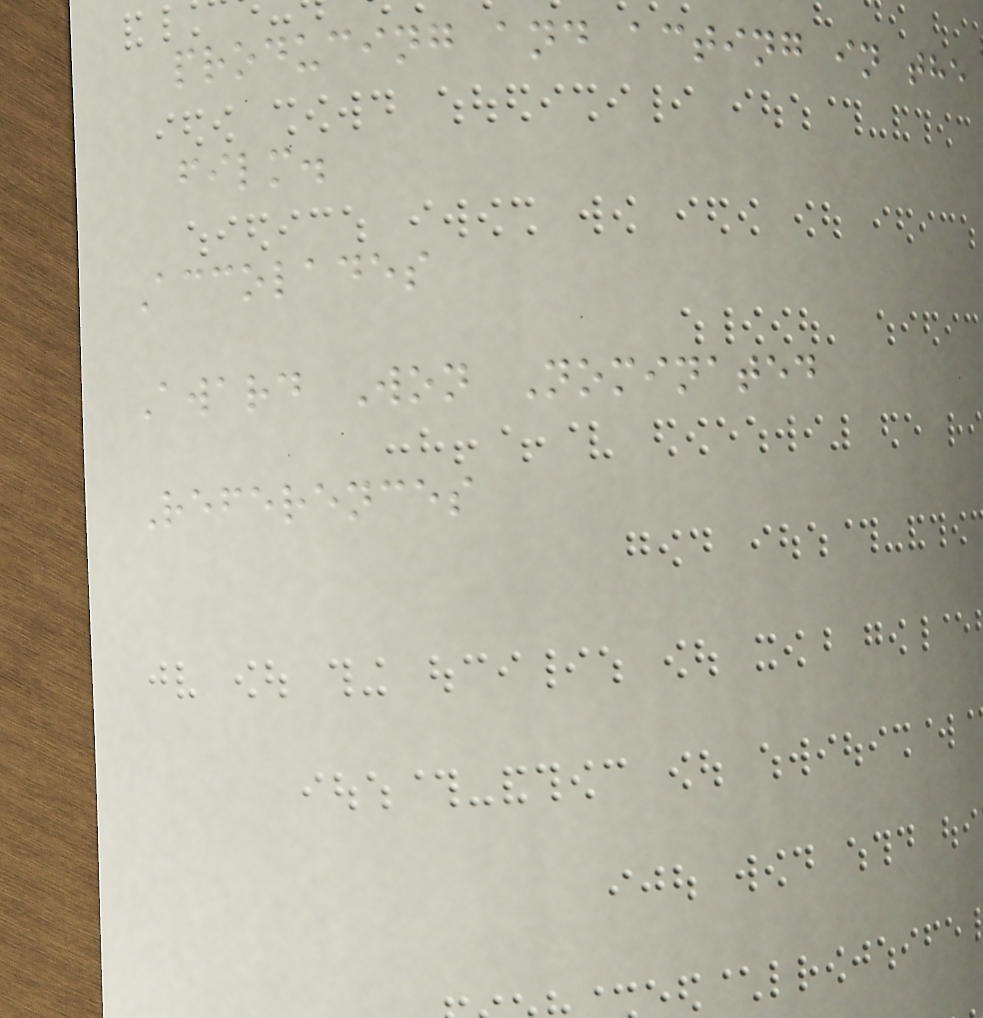producing and acting in the
film.
Accolades
Award Won Nominated
References
